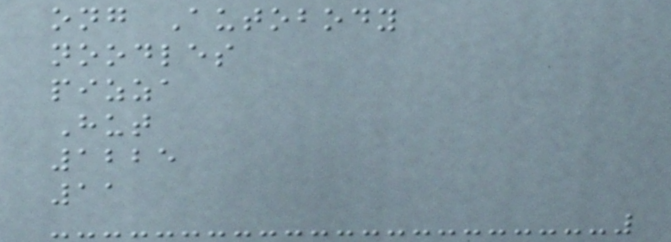ong Autobody
noodles
pizza
Hut
1225
11
